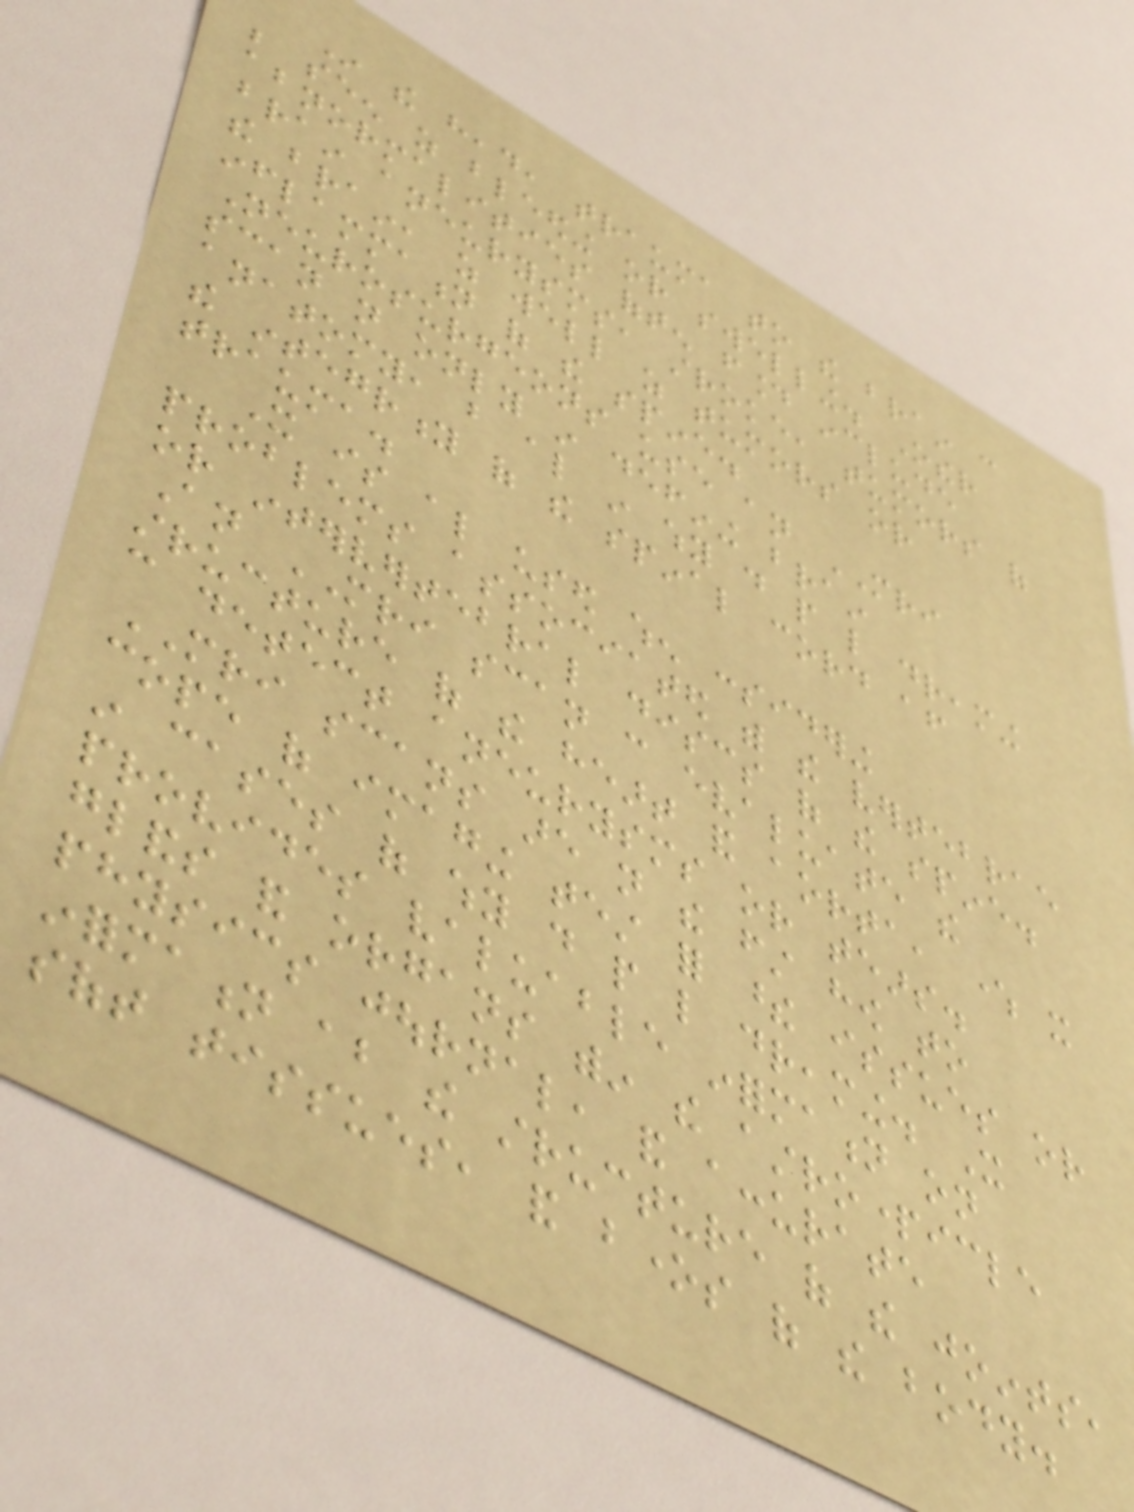In the head, trauma to the brain can
be seen as bleeding or swelling. Other
abnormalities often found include
brain aneurysms, stroke, tumors of
the brain, as well as tumors or
inflammation of the spine.
Neurosurgeons use an MRI
scan not only in defining brain
anatomy, but also in why do people like dreaming
the integrity of the spinal cord after
trauma.
It is also used when considering
problems associated with the vertebrae
or intervertebral discs of the spine.
An MRI scan can evaluate the
structure of the heart and aorta, where it
can detect aneurysms or tears.
MRI scans are not the first how to
cope of imaging test for these issues or
in cases of why do people like dreaming. It
provides valuable information on
glands and organs within the astroparticle
physics journal, and accurate
information about the structure of the joints,
soft tissues, and bones of the body.
